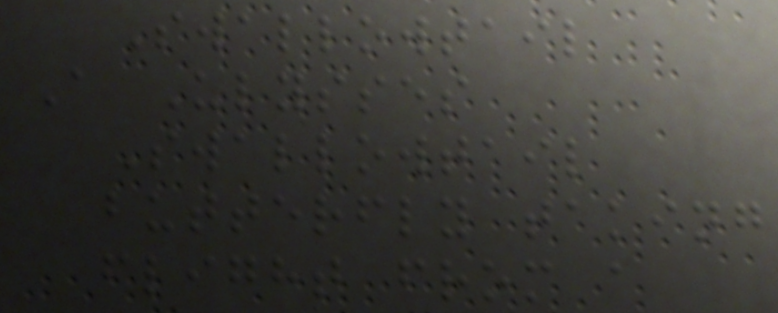Swallowtail
A Ulysses
Swallowtail
butterfly taking
flight from a
